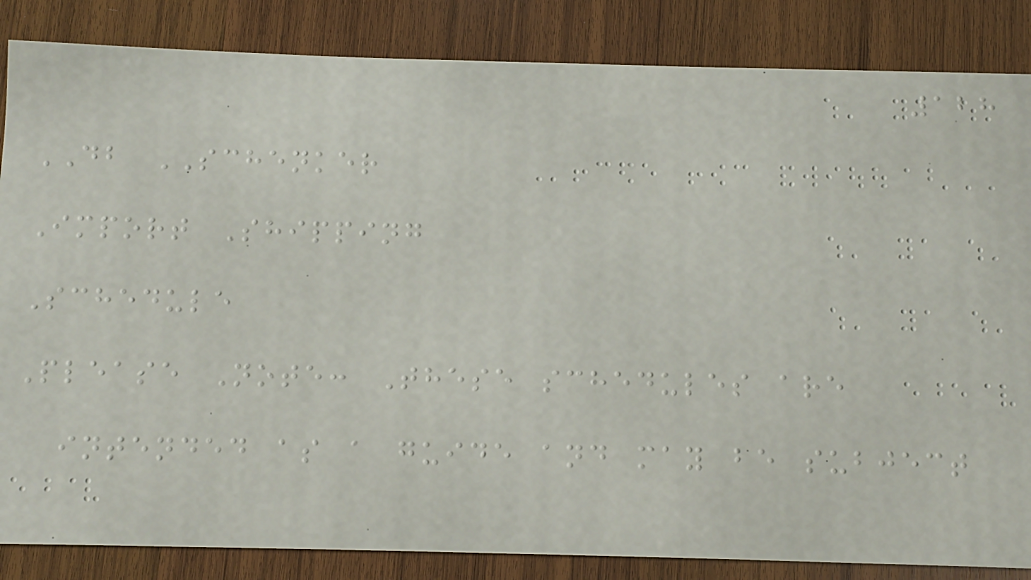128
DB SCHENKER
Import Shipping
Schedule
Please Note: These schedules are
intended as a guide and may be subject
